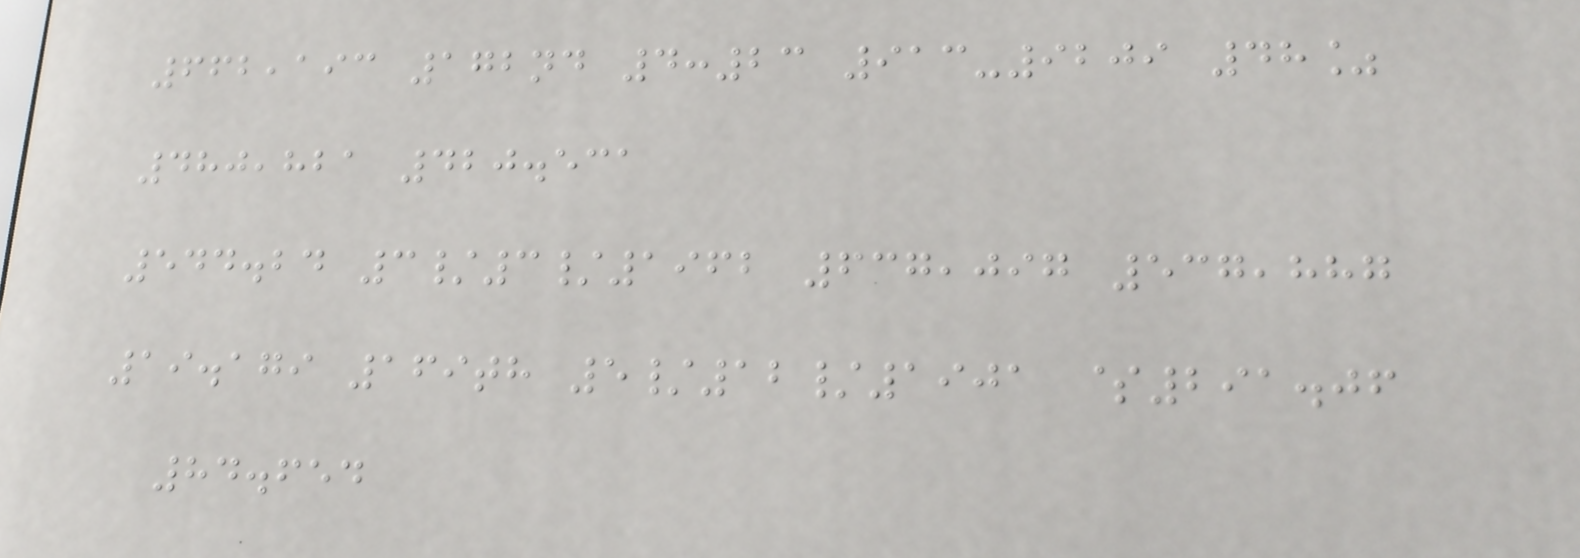662,193 172nd 4:23 913-9209 48%
480,821 420.531
544.24 3/3/1962 637,097 537,887
19.179 169th 5/12/1901 $291.06
84.654
